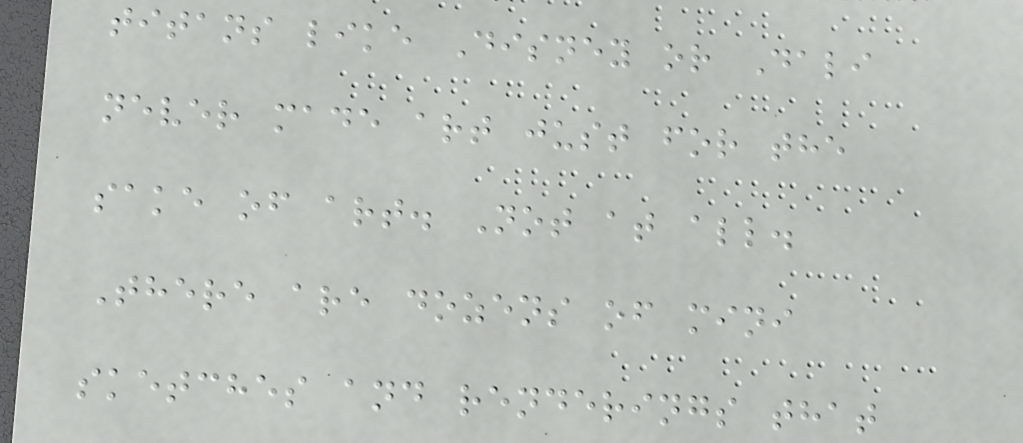titans like Disney or Dali
never made art just for the
sake of art. Not at all.
There are dozens of mini
sketches and renderings that
